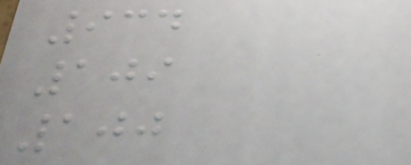934
109
100
